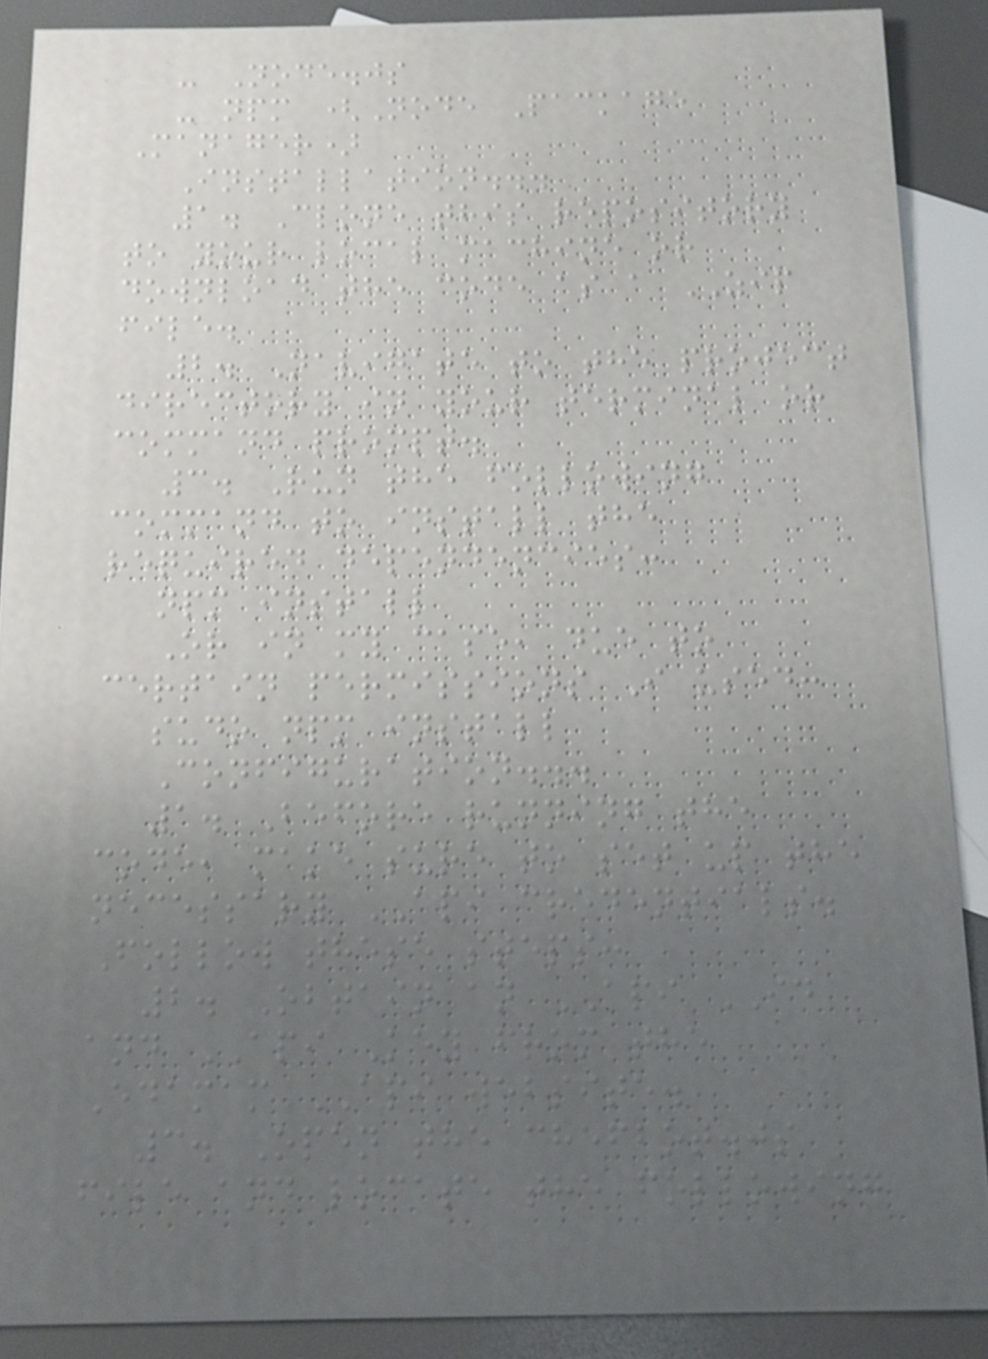- Node.js
- npm (Node Package
Manager)
Installation...
1. Clone this repository
to your local machine or
download the code as a ZIP
file.
2. Navigate to the project
directory in your terminal or
command prompt.
3. Run the following
command to install the
required dependencies:
npm install
Or in my case, due to
certain permissions I used:
sudo npm install
Configuration...
1. Before running the
code, make sure to set up the
necessary API credentials.
Follow these steps:
2. Obtain an API ID
and API Key from the
Edamam API website.
3. Open the chefbot.js
file and locate the following
